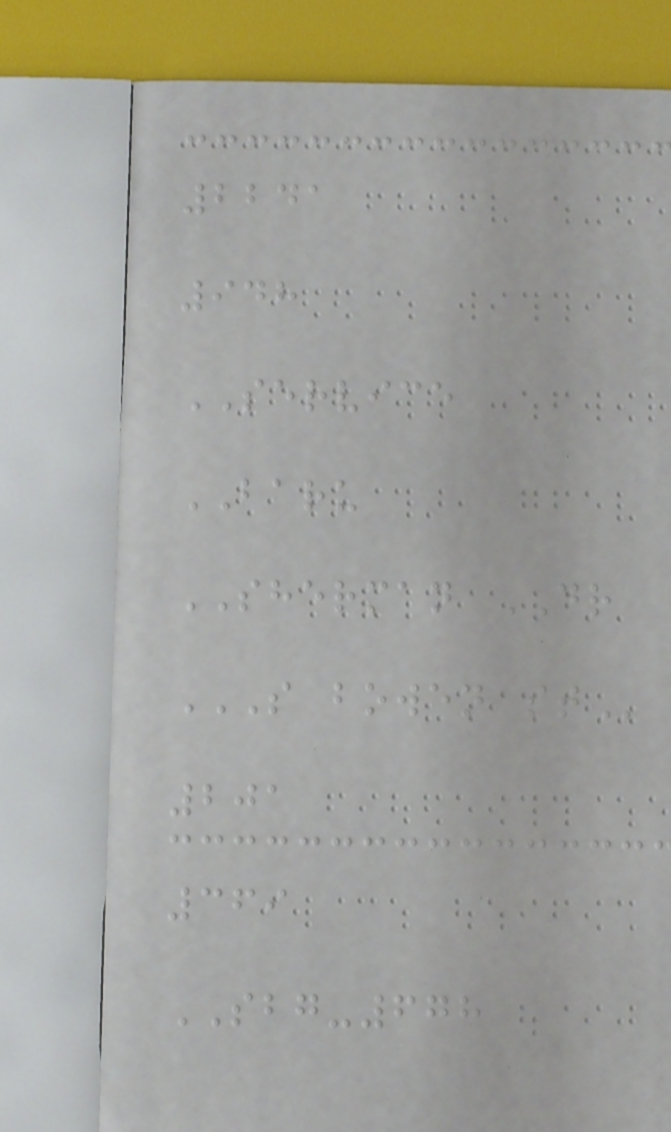2241
948
SERVICE
BARU
SHERMAN DR
S BOWEN ST
201
369
SBG-678
